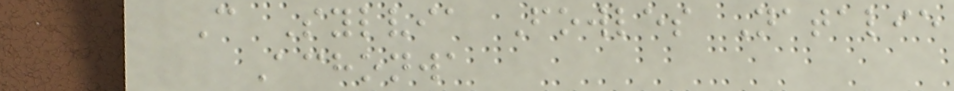C Sylvia Fowles Natalie
Achonwa
